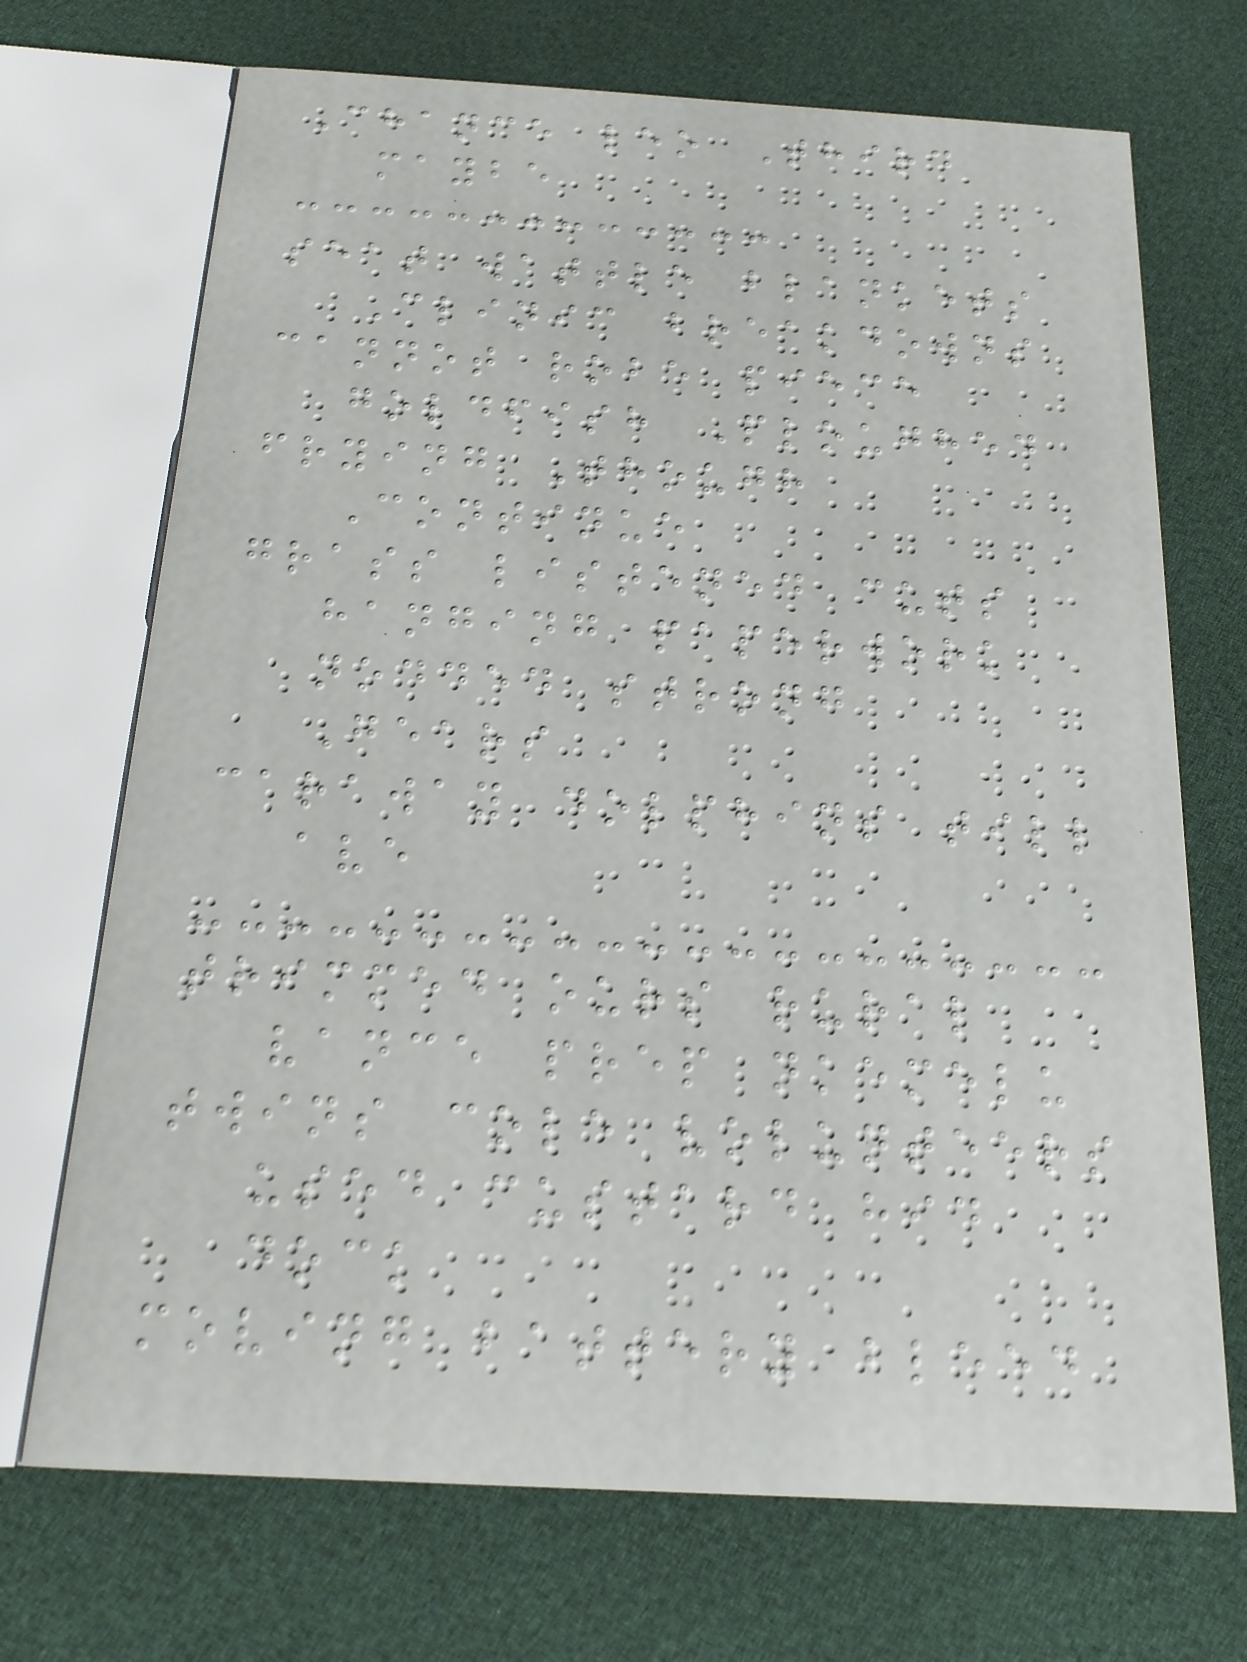Chance leo Third
maybe
seat wattle blankets
Clinic breakdowns
cannot robe piece
goldfish Ploughed
frying Though
Continue
grass listened cuts
hanging paperwork
nodded strong
Gears
caraway dolphins till
ave
trimmed ours rural
vance prep nkemelu
twins cole volunteers
used custard hid
dock
moving battery bleed
